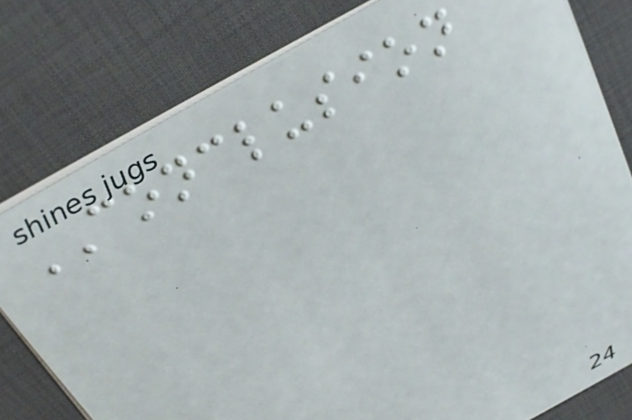CONCLUSION
